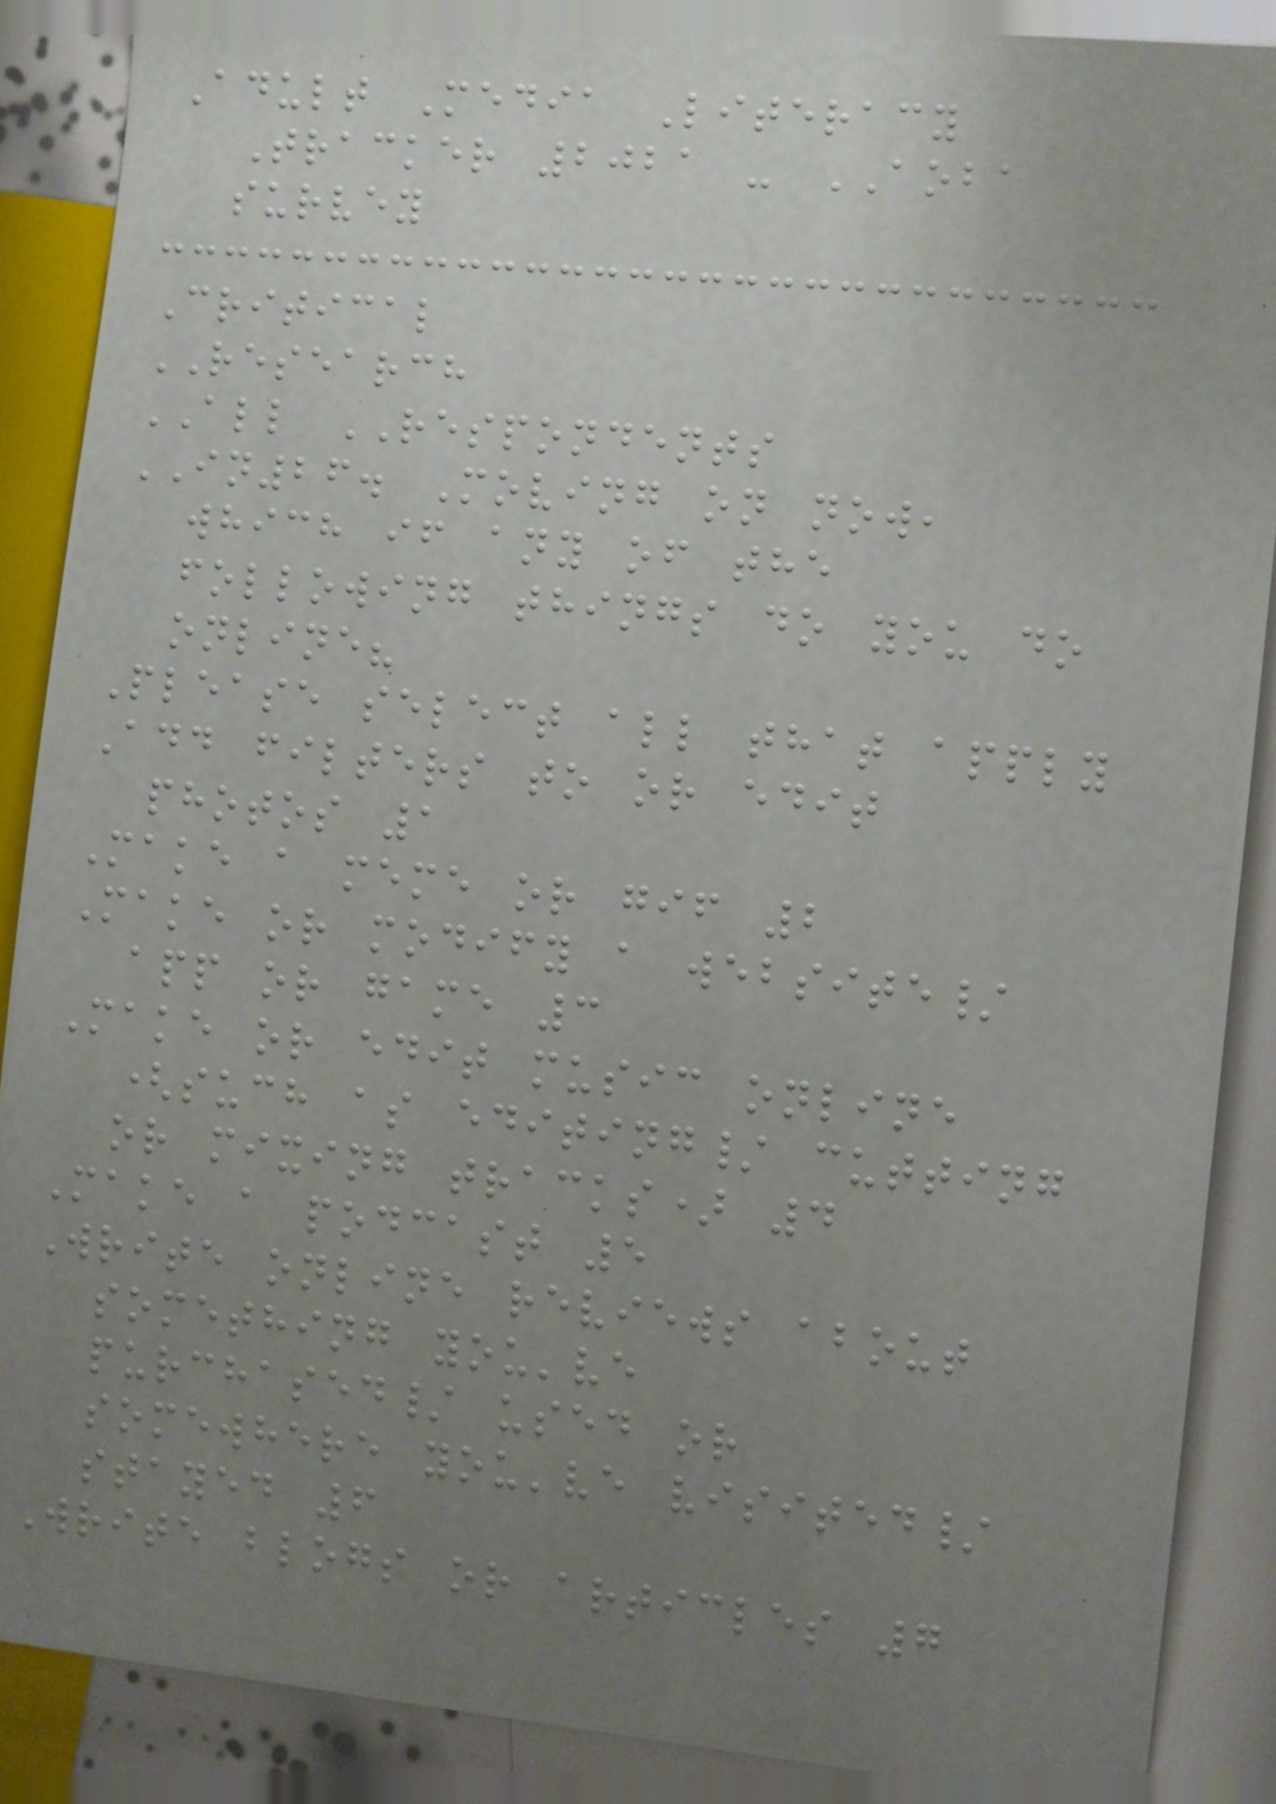Adult Media Literacy
Tracker 2021 - AOBA
survey
Critical
RESEARCH
ALL RESPONDENTS
IN26. Moving on now,
which if any of the
following things do you do
online?
Please select all that apply
Add filters to or edit
photos 1
Make a meme or gif 2
Make or modify a website/
app or game 3
Make or edit music online
(such as editing/ cutting
or mixing tracks) 4
Make a podcast 5
Write online reviews about
something you've
purchased/ used or
somewhere you've visited/
stayed 6
Write blogs or articles 7
